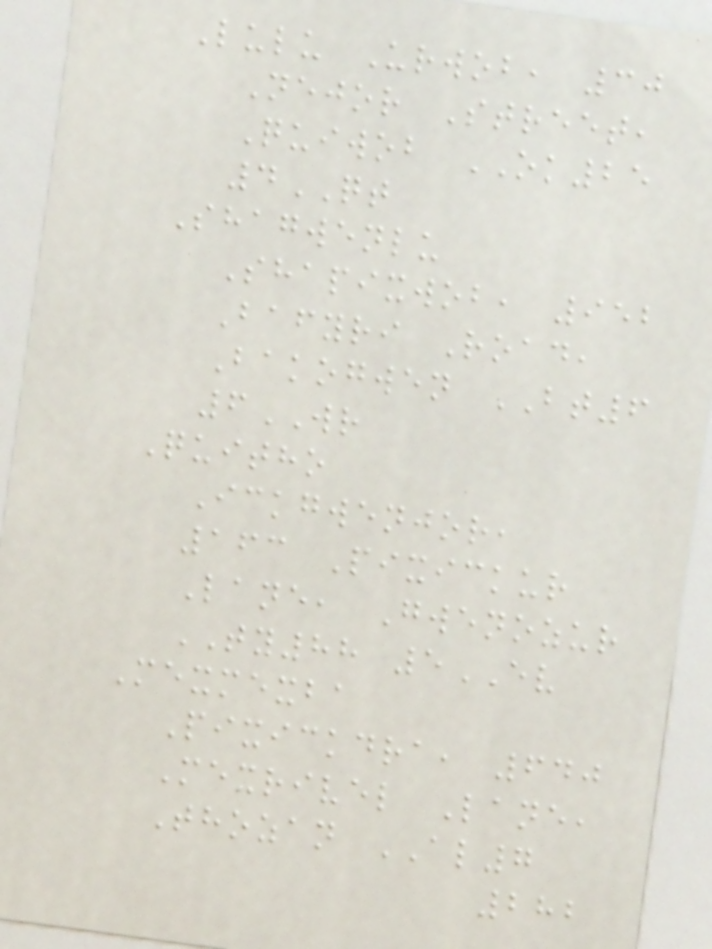Lulu Urwob, 30
Nejor Street,
Quiwob OK25
4QT
Shagwenlu
Shapixwob, 952
Bafyri Road,
Bakogwen BT6
6WR
Quitho
Ickgwenjor,
163 Pixickur
Lane, Gwenozur
TY88 5EV
Mexmexba
Pixickdra, 640
Mexrivel Lane,
Thozan AL7
282
